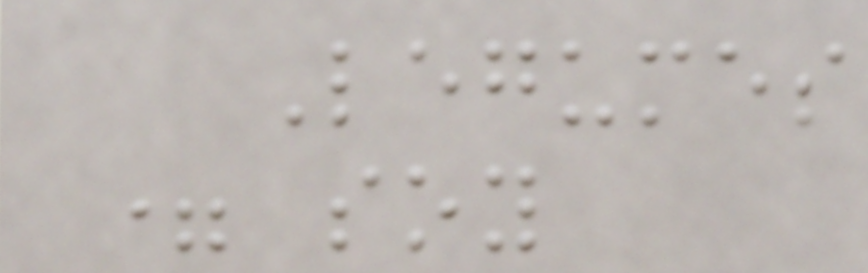Legumes
= soy
